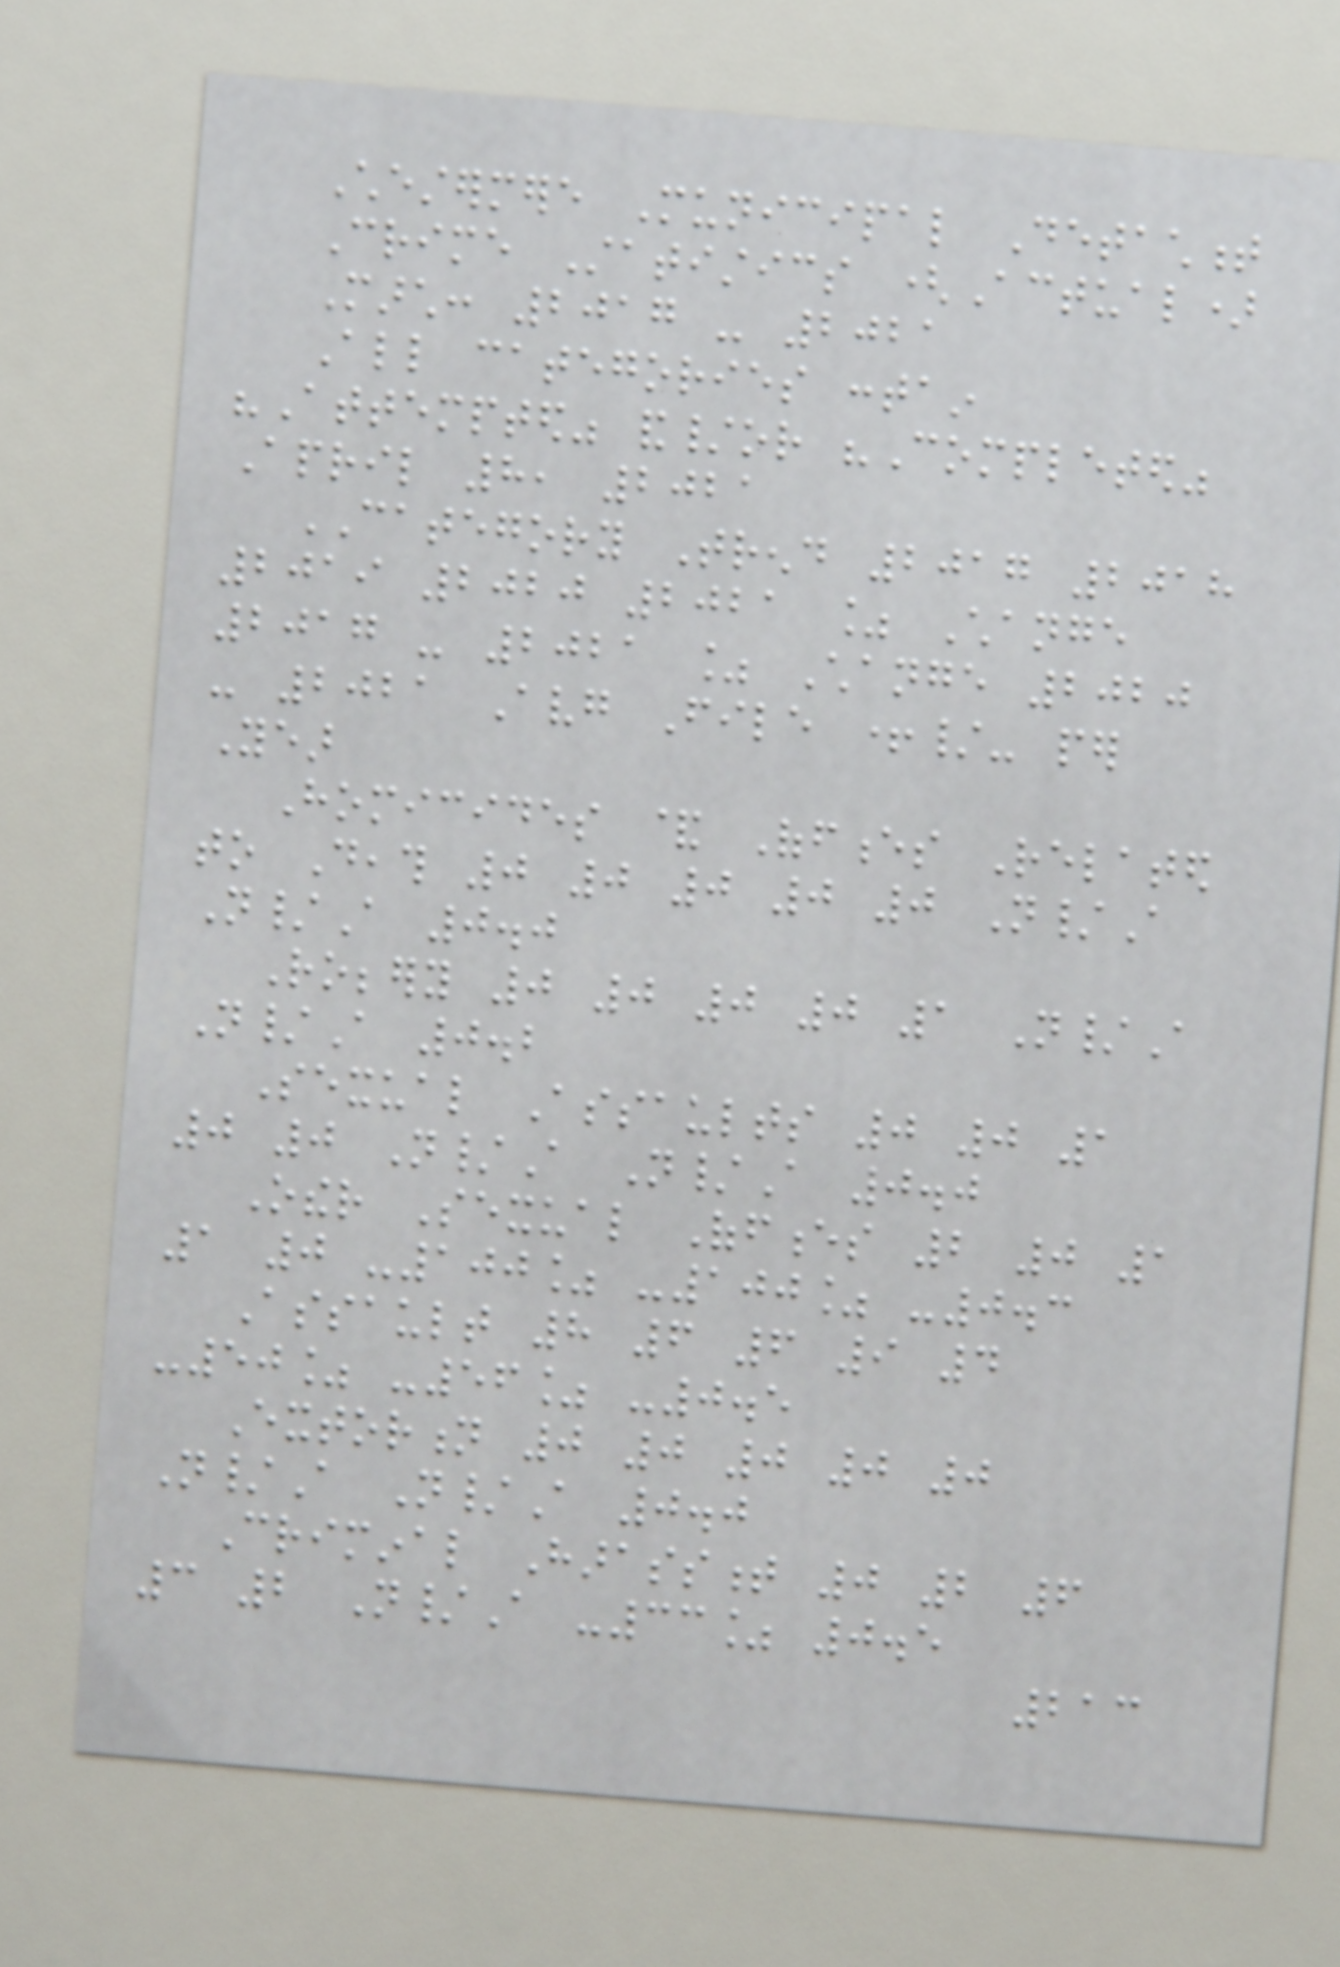Chestermere Municipal Detachment
Crime Statistics (Actual)
March: 2017 - 2021
All categories contain
"Attempted" and/or "Completed"
April 8, 2021
CATEGORY Trend 2017 2018
2019 2020 2021 % Change
2017 - 2021 % Change 2020
- 2021 Avg File +/- per
Year
Homicides & Offences Related
to Death 0 0 0 0 0 N/A
N/A 0.0
Robbery 0 0 0 0 1 N/A
N/A 0.2
Sexual Assaults 0 0 1
0 0 N/A N/A 0.0
Other Sexual Offences 2 0 1
1 0 -100% -100% -0.3
Assault 8 6 6 9 4
-50% -56% -0.5
Extortion 0 0 0 0 0
N/A N/A 0.0
Criminal Harassment 0 2 6
3 2 N/A -33% 0.5
213
